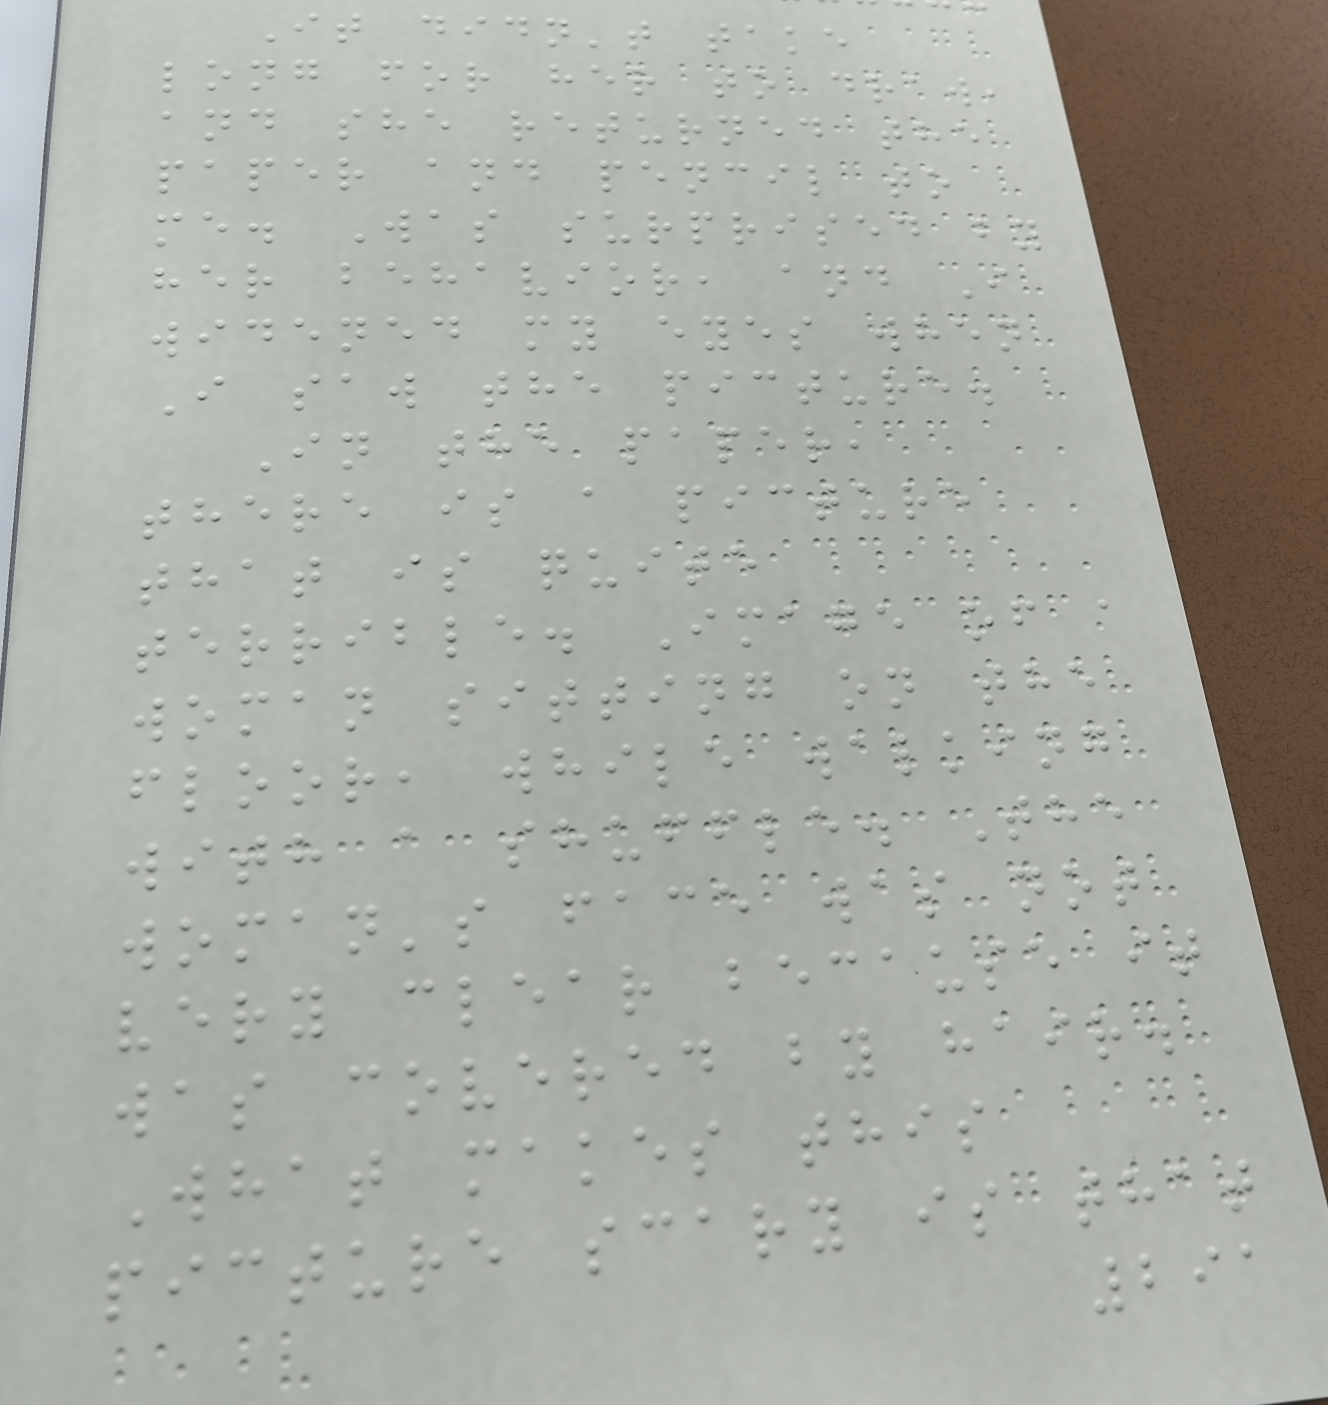It didn't take
long for her to draw,
and she returned the
paper and pencil to
me. Was surprised by
her behavior, and I
widened my eyes when
I saw the picture.
In the paper,
there is a picture
that is quite
terrible. Image of a
woman sitting on the
floor, while walking
with a shuffle. The
woman's face was not
very clear because it
was covered by hair.
What makes this
picture scary is that
291
